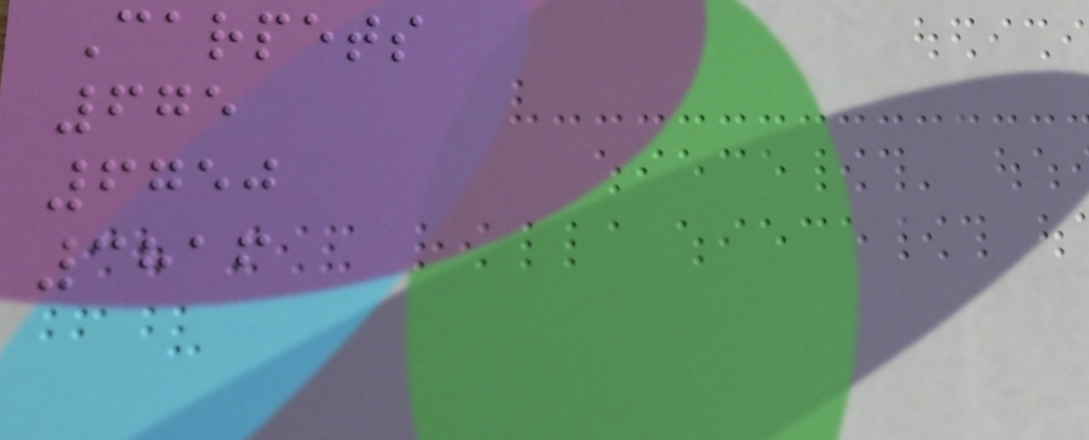Carpets
675
6750
3816
